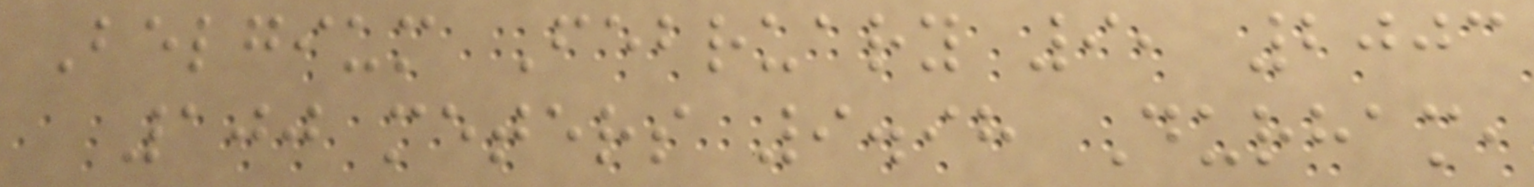Belgium February 9, 2003
100 meters 9.98 Durham,
